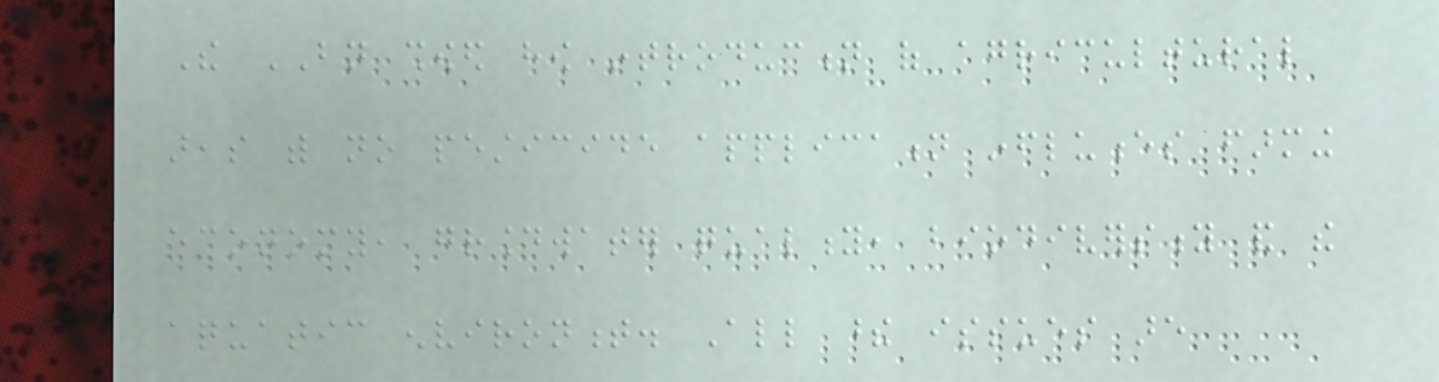The BN showed how introduction of agricultural
areas with no pesticide application influences farming
economy, groundwater quality, biodiversity and the
aquatic environment. All these issues are
